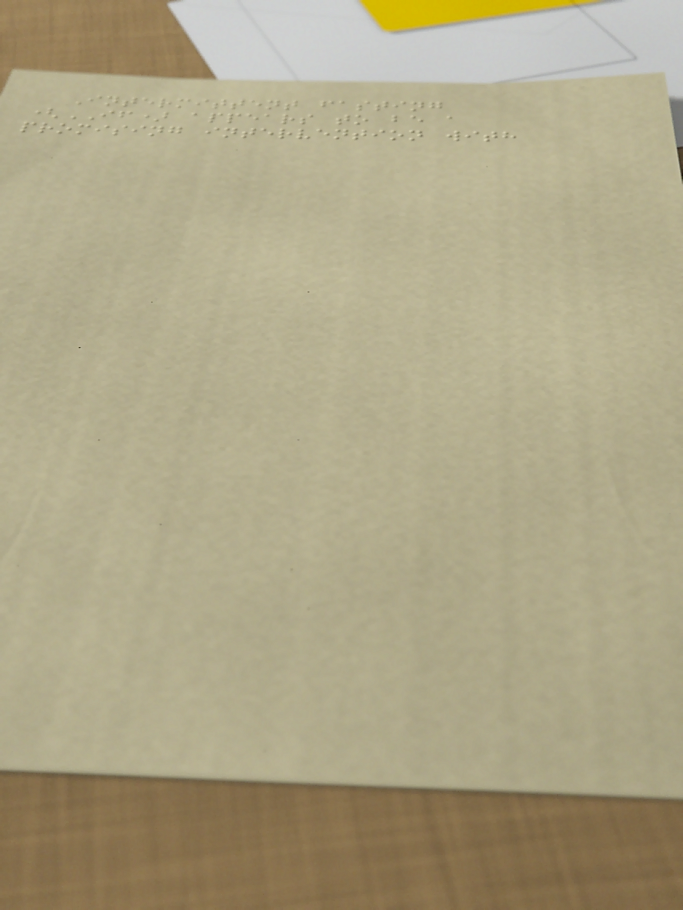Intermittent fasting
(IF) appears to be a
promising intervention with
